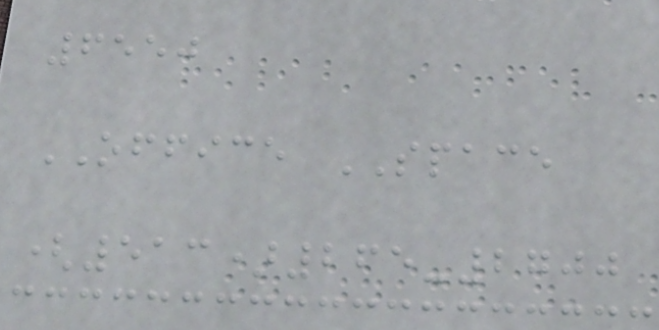6550
OFFICE SPACE
(513)265-2700
